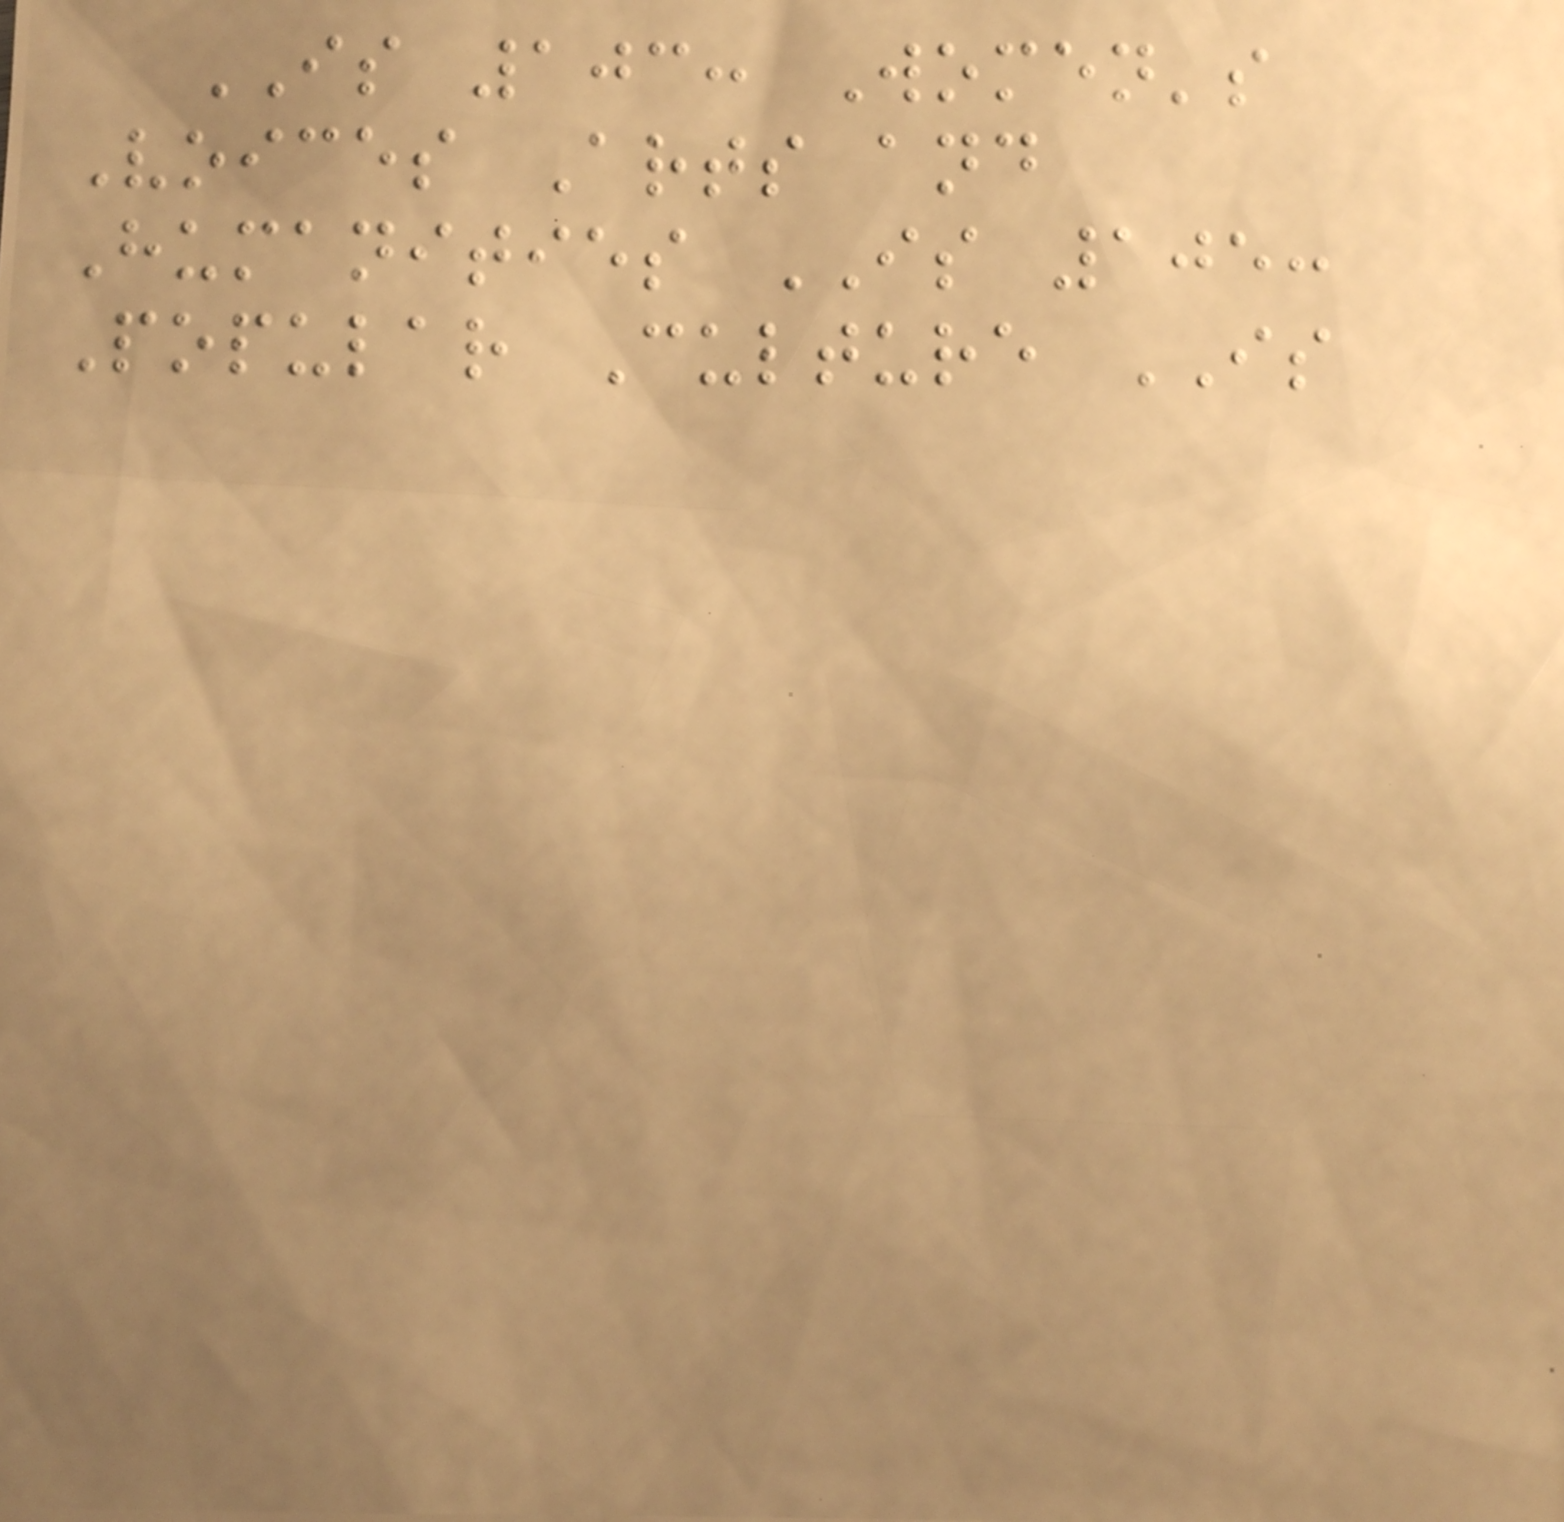IS 103: Women's
Voices Arts and
Humanities IS 105:
Popular Culture IS
